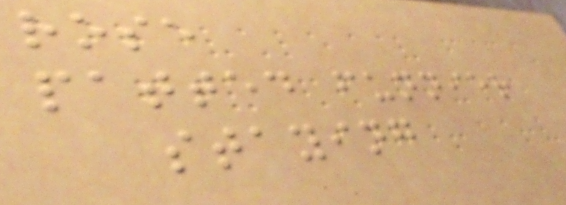rose
patted funnier
staying
